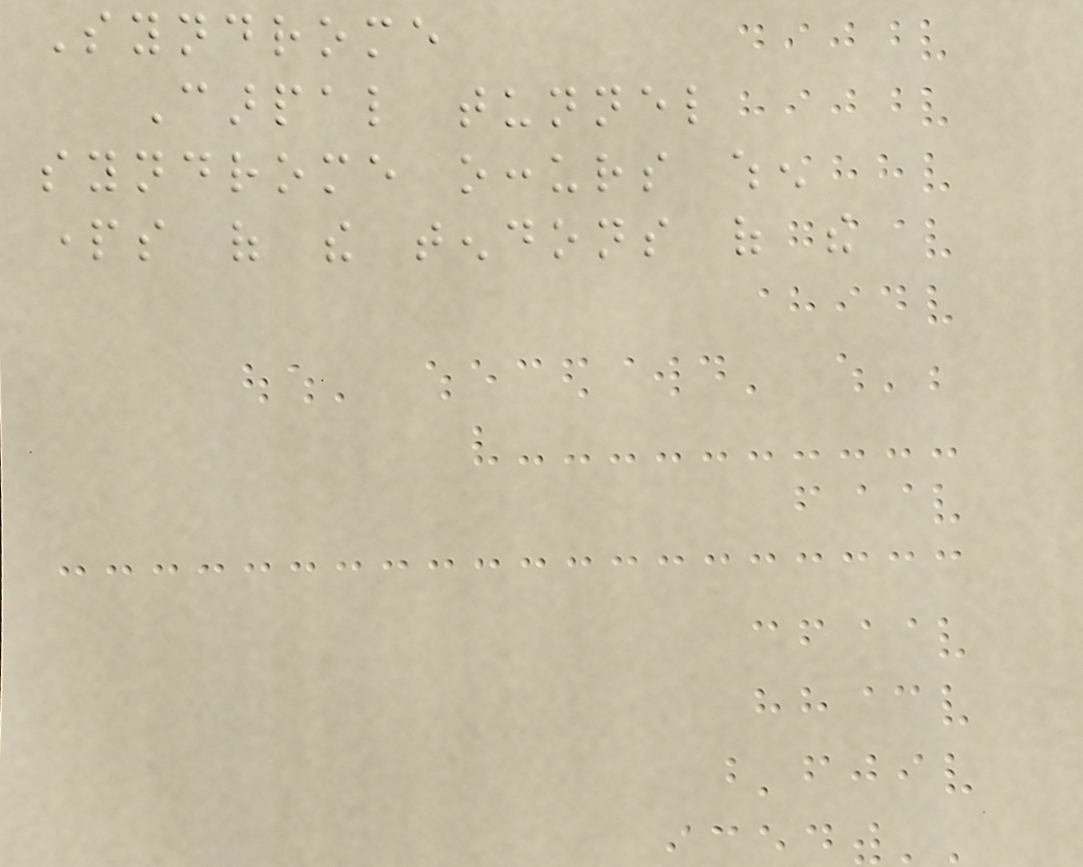Syndrome
Carpal tunnel
syndrome occurs when
parts of the tendons of the
